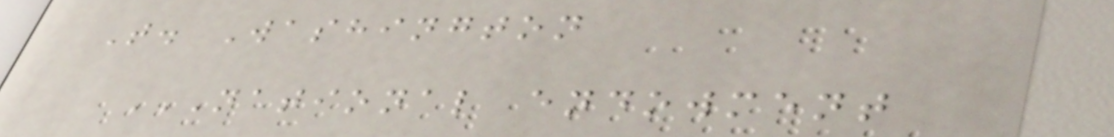T. Washington
NATIONAL ENDOWMENT
